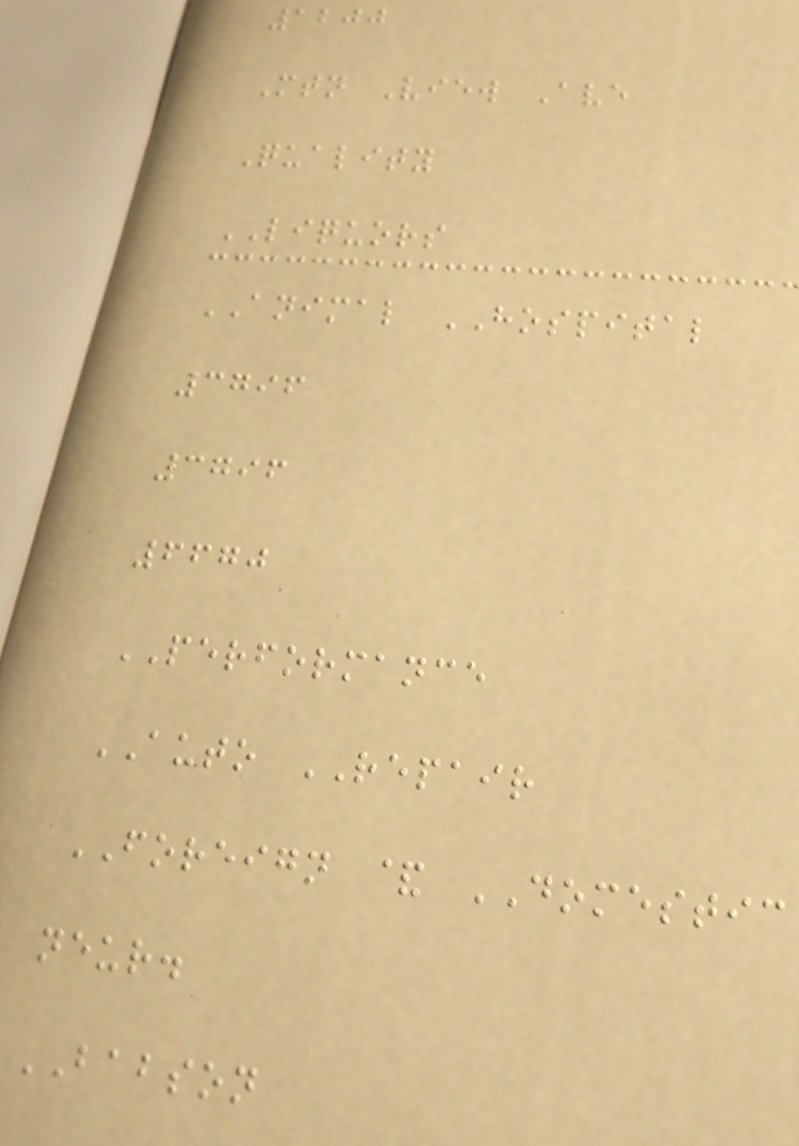1200
Mtn View Ave
Quality
LIQUORS
ANIMAL HOSPITAL
3796
3796
6670
PERFORMANCE
AUTO REPAIR
FOREIGN & DOMESTIC
neur.
BABSON
